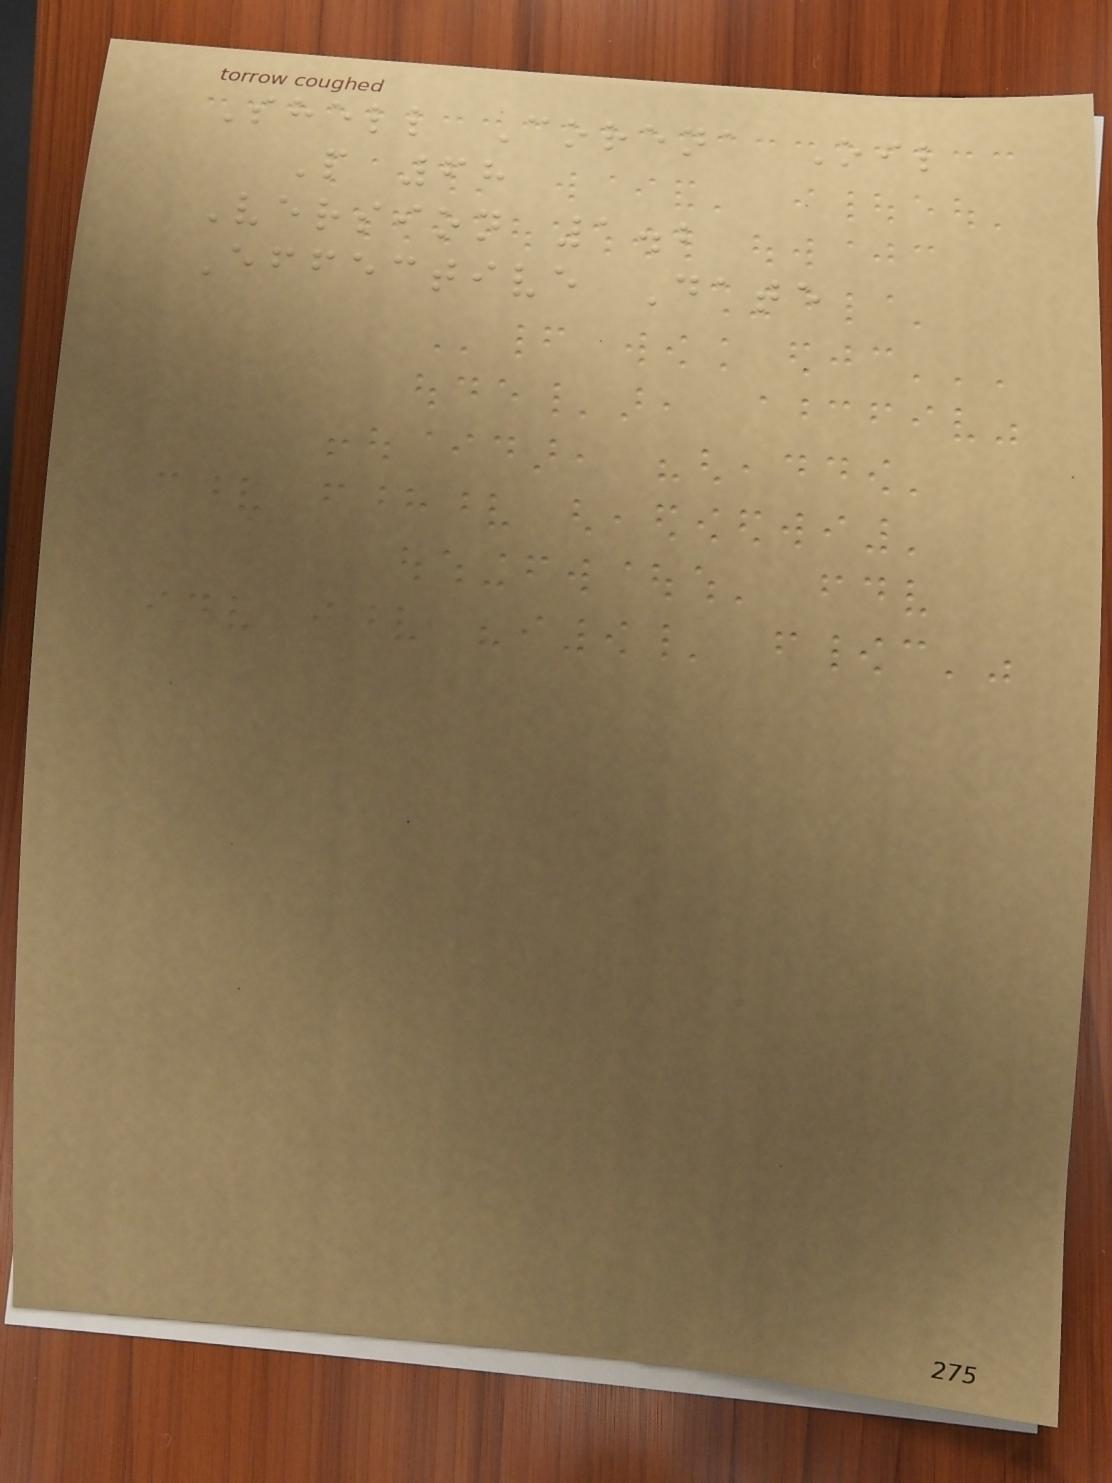Shell Corena Oil
P 68
Version 1.2
Effective Date
